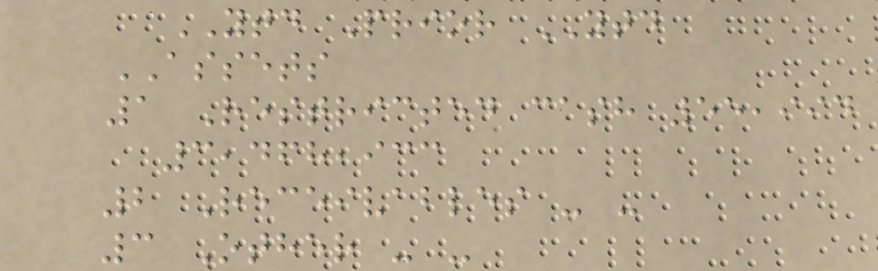YTD Prior YTD
ASSETS
1 Restricted cash 55,994
3,468,933
2 Receivables - -
3 Other - -
